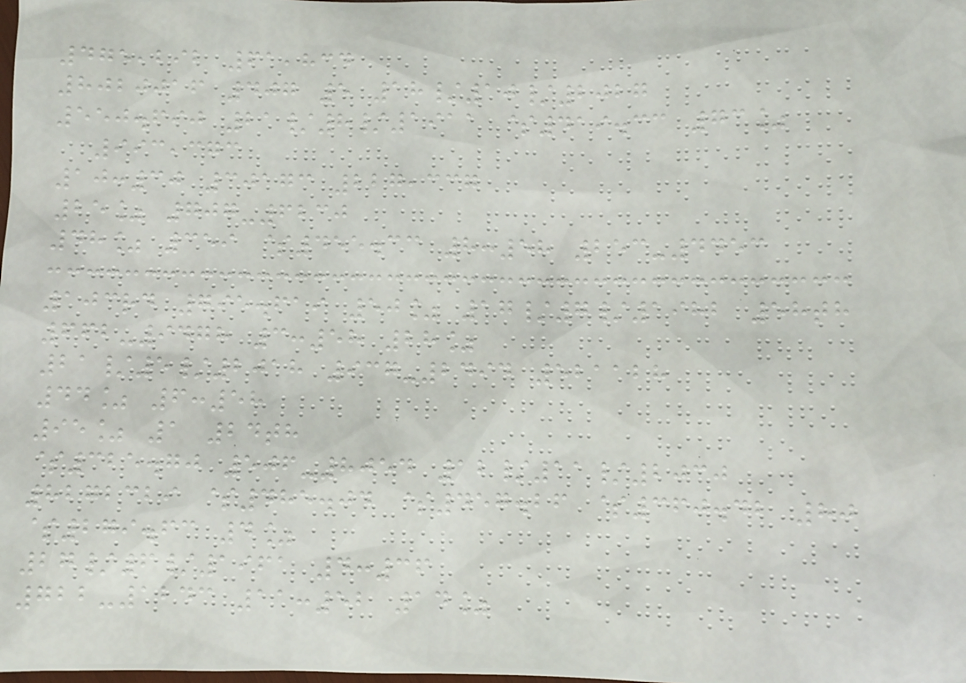475,292 61,834
8020016 407 5 18/10/2027
550.690 21/8/1911 $419.33 73%
993,373
10:30 30173 227,337
25% 707-6230
48% 359 $455.33 8:58 253-4453
103rd 795.619 50% 17/7/1982 58th
662-9478 3:58 28%
21/5/2018 937-2494 521128
44% 6:58
95% 1 24th
$325.70 506-8054 12/11/2030
8272329 $485.04 $457.26 $360.42 80
$279.63 4%
27/6/1961 4:36
722-1243 11:52 14%
